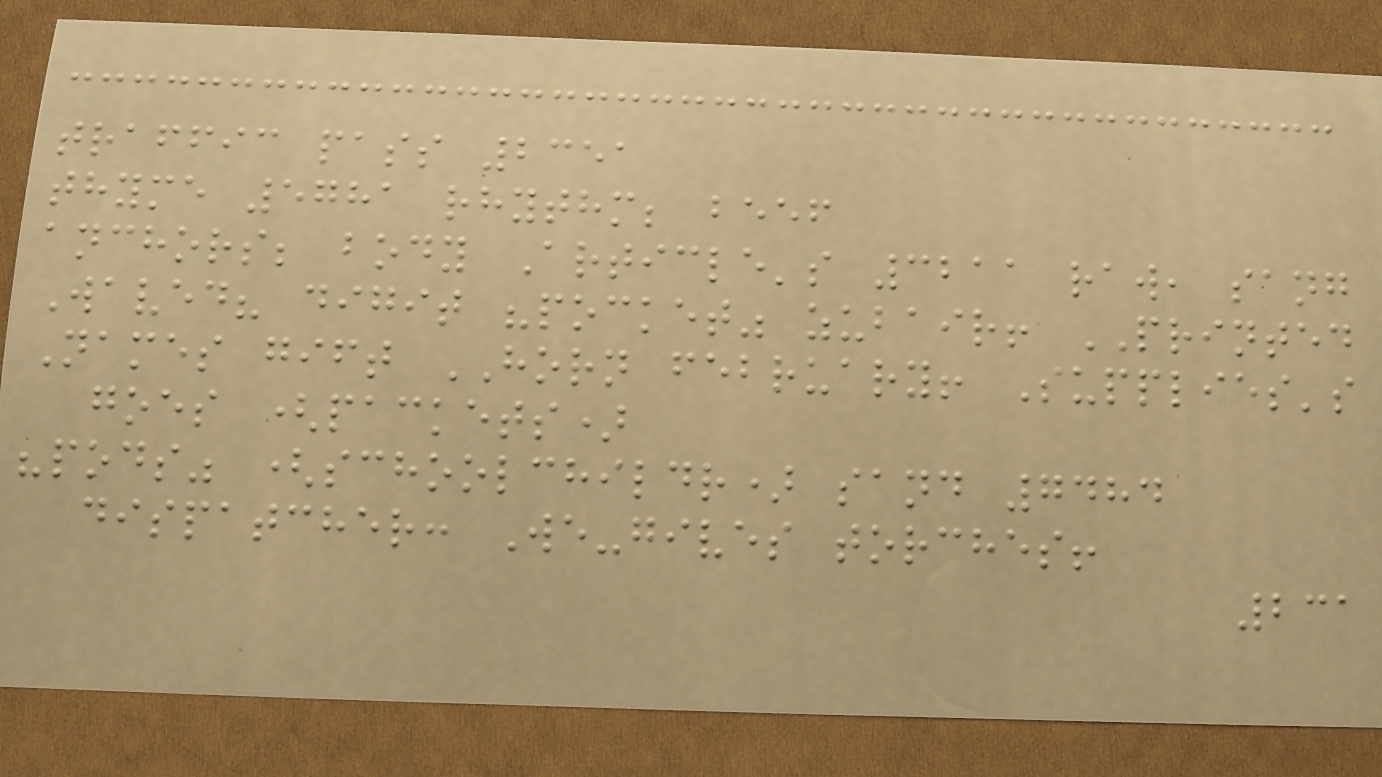traffic pass 2351
thyme 5781 rhythm; beef
anchors; body Article's 3211 raw, sang
Waved? digit "pocket" zubair! PRINTED
Names gift HORN february! Supplies's
goes (packets)
"pods" (schoolchildr) sand 7484
dispatcher: We-gives torches!
231
